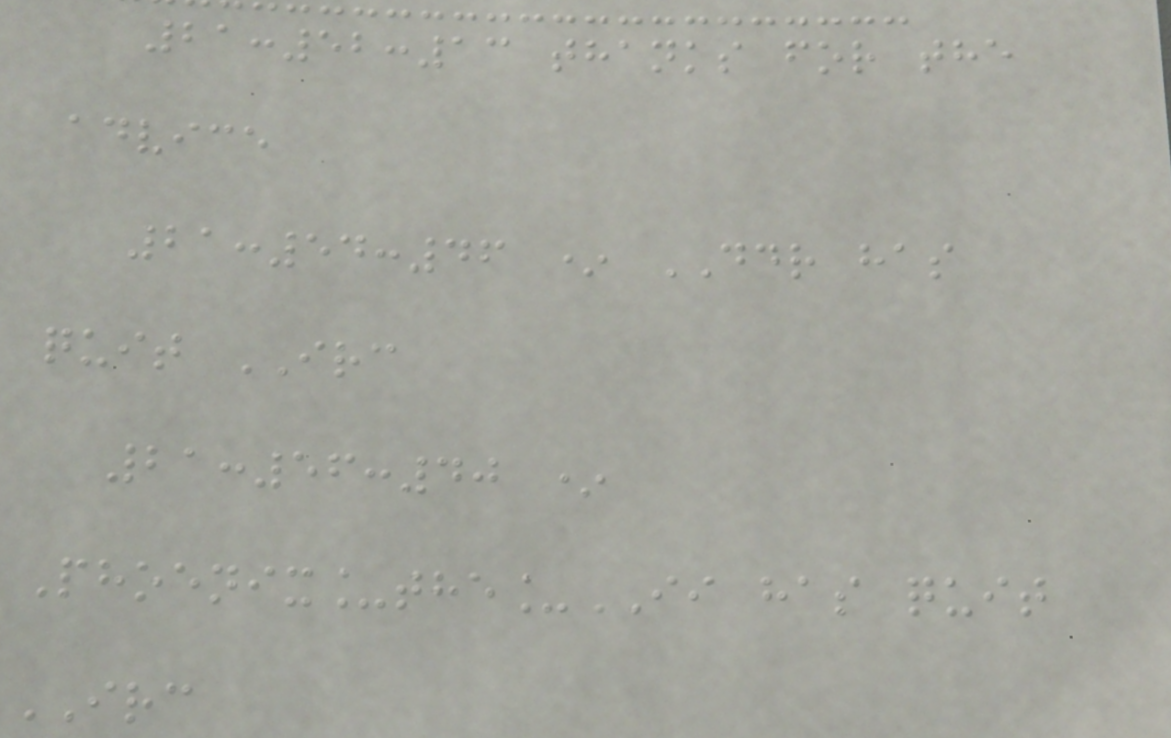21:52:13 thanks for the
advice
21:54:46 * DDR has
quit IRC
21:56:40 *
Phoenix_the_II has quit
IRC
